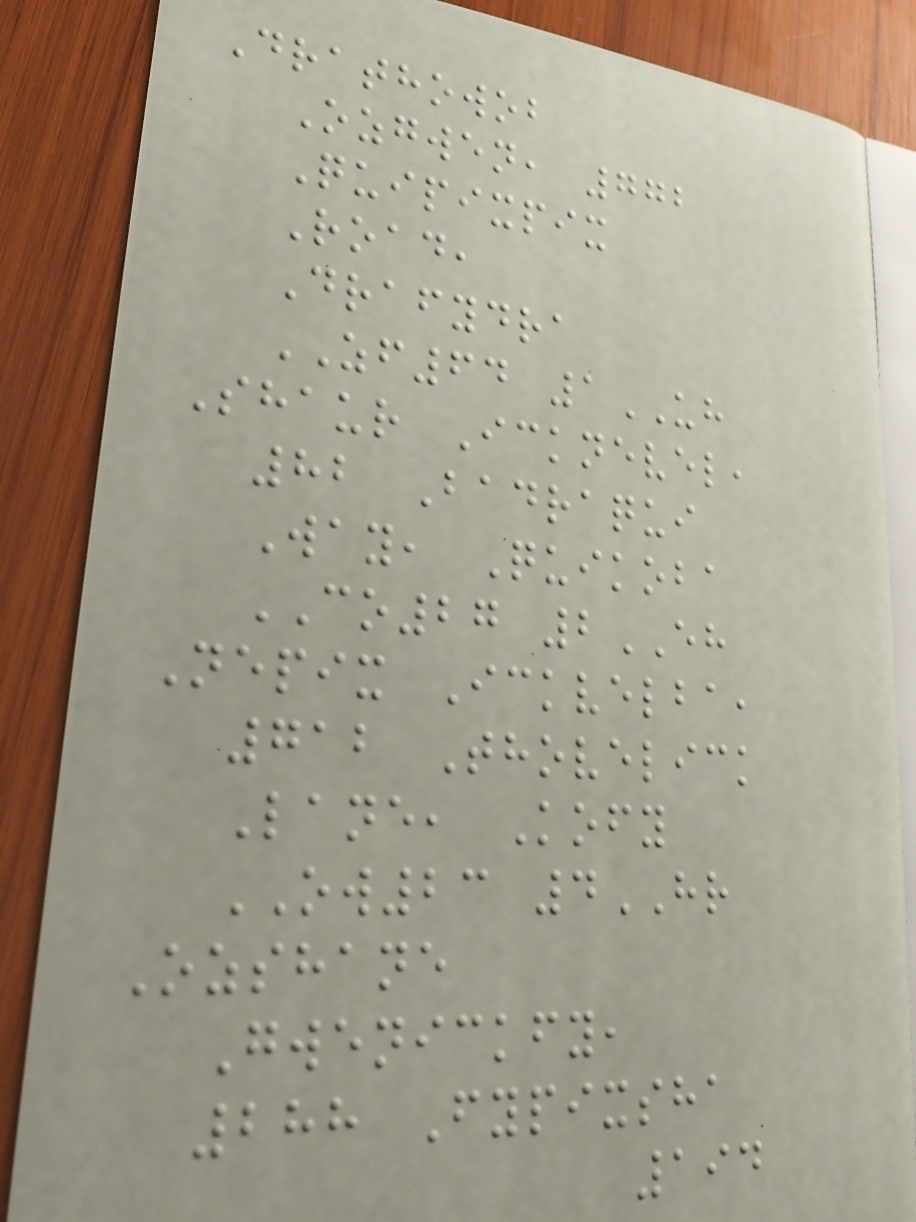Drathowob
Ozgwen, 772
Quipixpix
Road,
Drafydra
ZF64 1UH
Shaur Icknevel,
82 Badraqui
Way, Quikoba
CO27 2EH
Nepix Ickvelba,
712 Thovelick
Lane, Kofy
OW23 4HR
Ozshane
Gwenickfy,
288 Fypixsha
194
